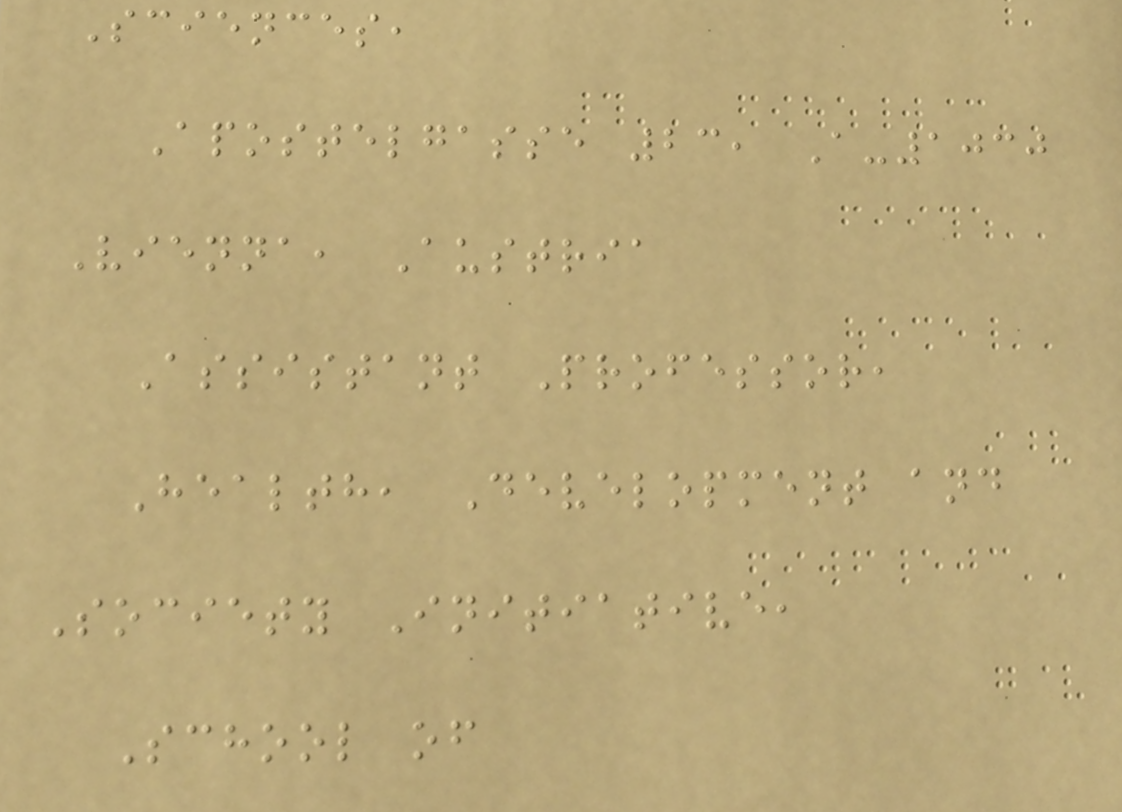Sciences,
Apostelgasse 23, A-1030
Vienna, Austria
Assistant Professor,
Health, Development and
Society Initiative,
School of
